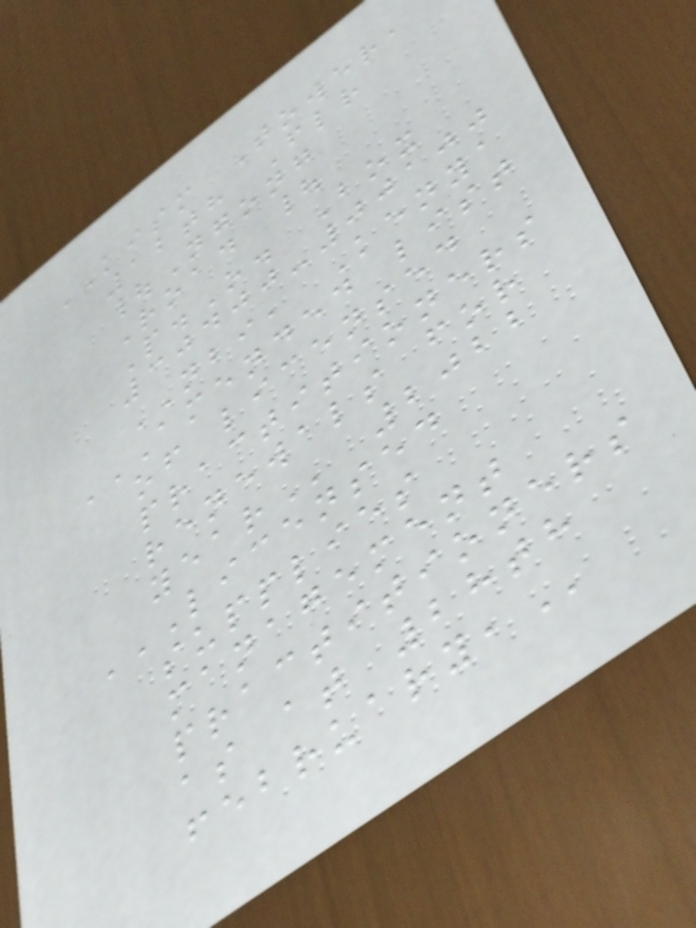KISM Tower,
12th Flr
|Ngong
Road |
P.O. Box
30400-00100
NBI, Kenya
AMENDED LIST
OF LICENSED
PRACTITIONERS
RENEWALS FOR
YEAR 2022
LICENSED
SUPPLIES
MANAGEMENT
PRACTITIONERS
AS AT 28TH
FEBRUARY,
